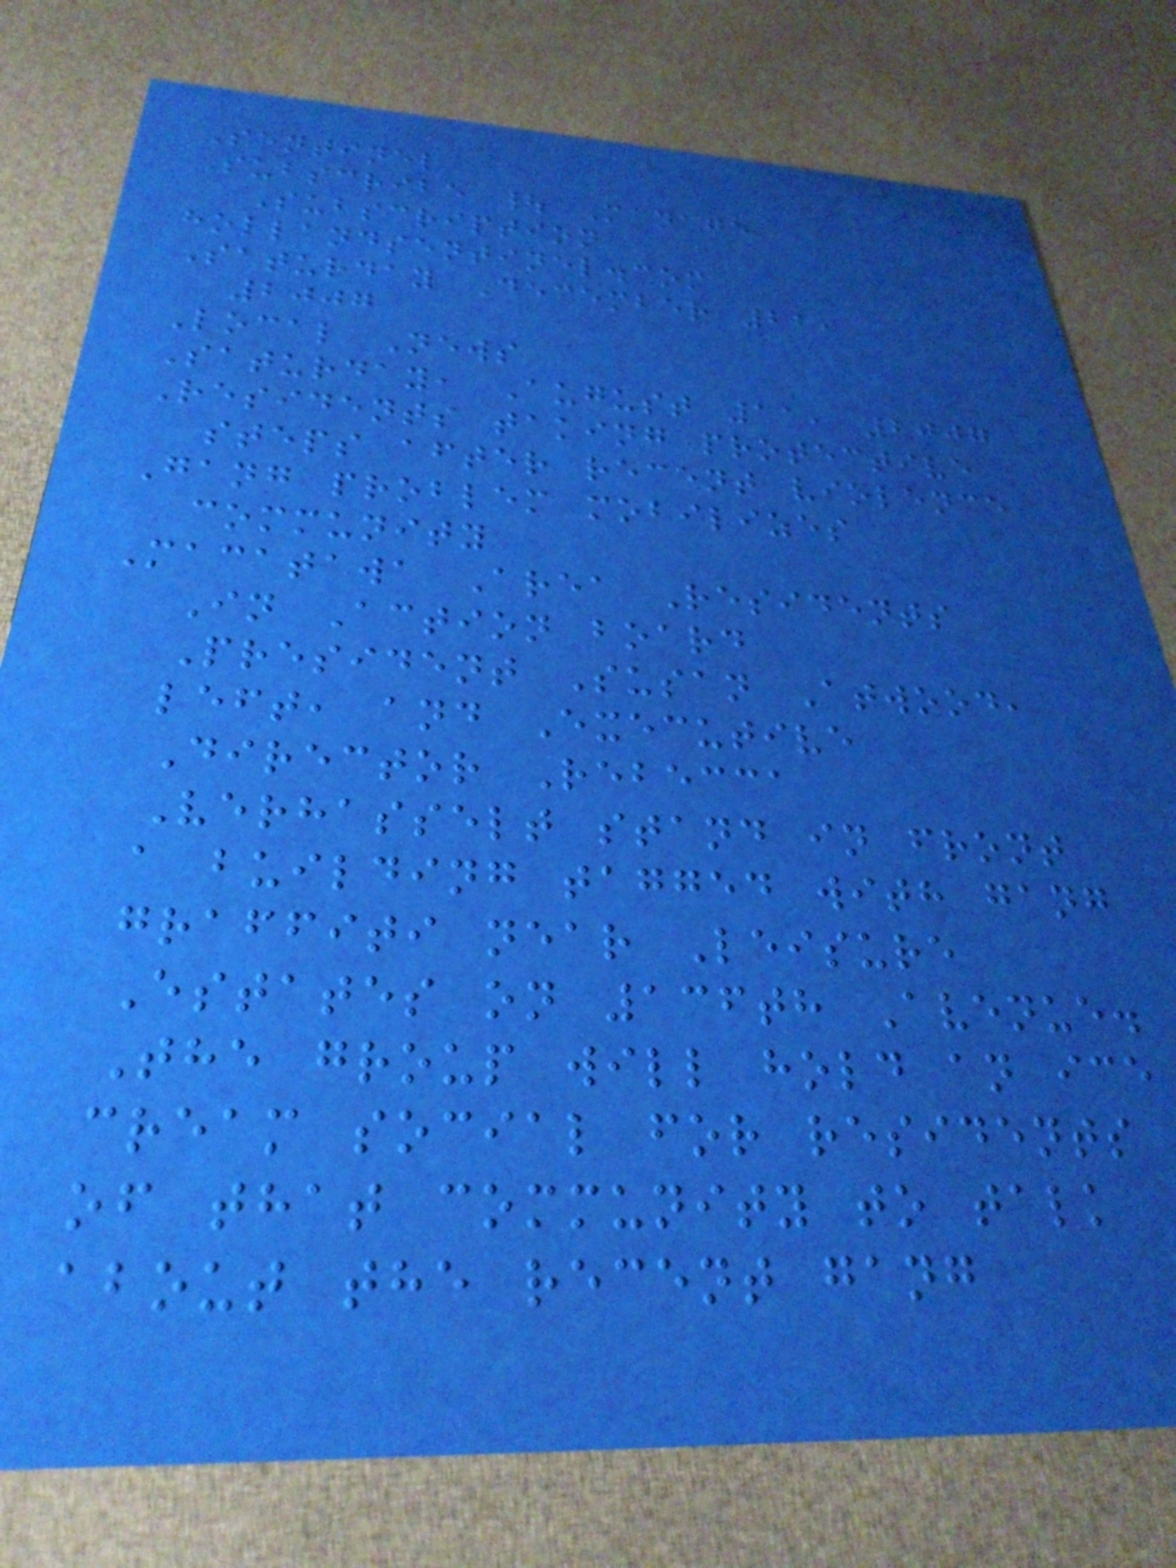Sentinel
Subscribe | Manage
Subscription
hollandsentinel.com
Saturday December 22,
2007
Local News
Saturday, August 11, 2007
Residents taking protective
steps after recent violence
Gang problem mobilizes
community
Macatawa Area Residents
In Action board
President Susan Atwood,
left, and Executive
Director Rebecca
Verhasselt stand in front
a building tagged with gang
graffiti near Leisure
Estates on 136th Avenue.
The group will hold an ice
cream social for residents
of that community to talk
about the recent gang
